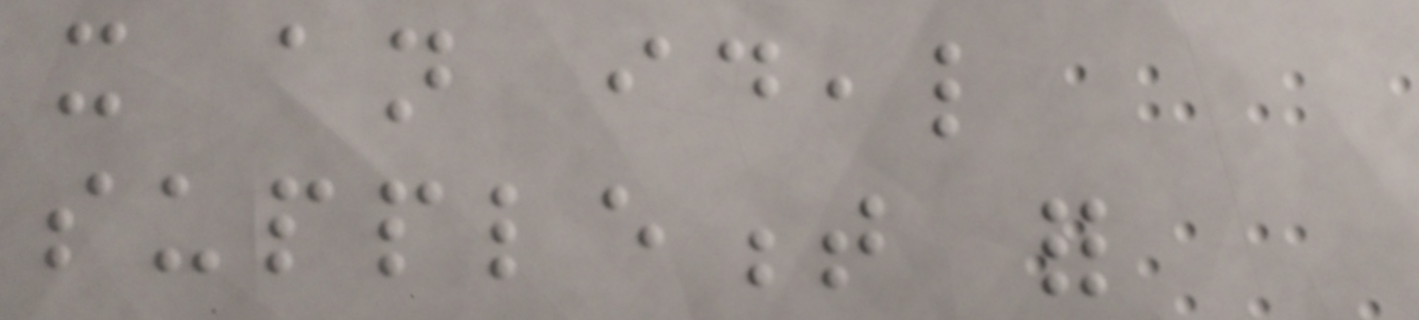it an ideal
supplement for
